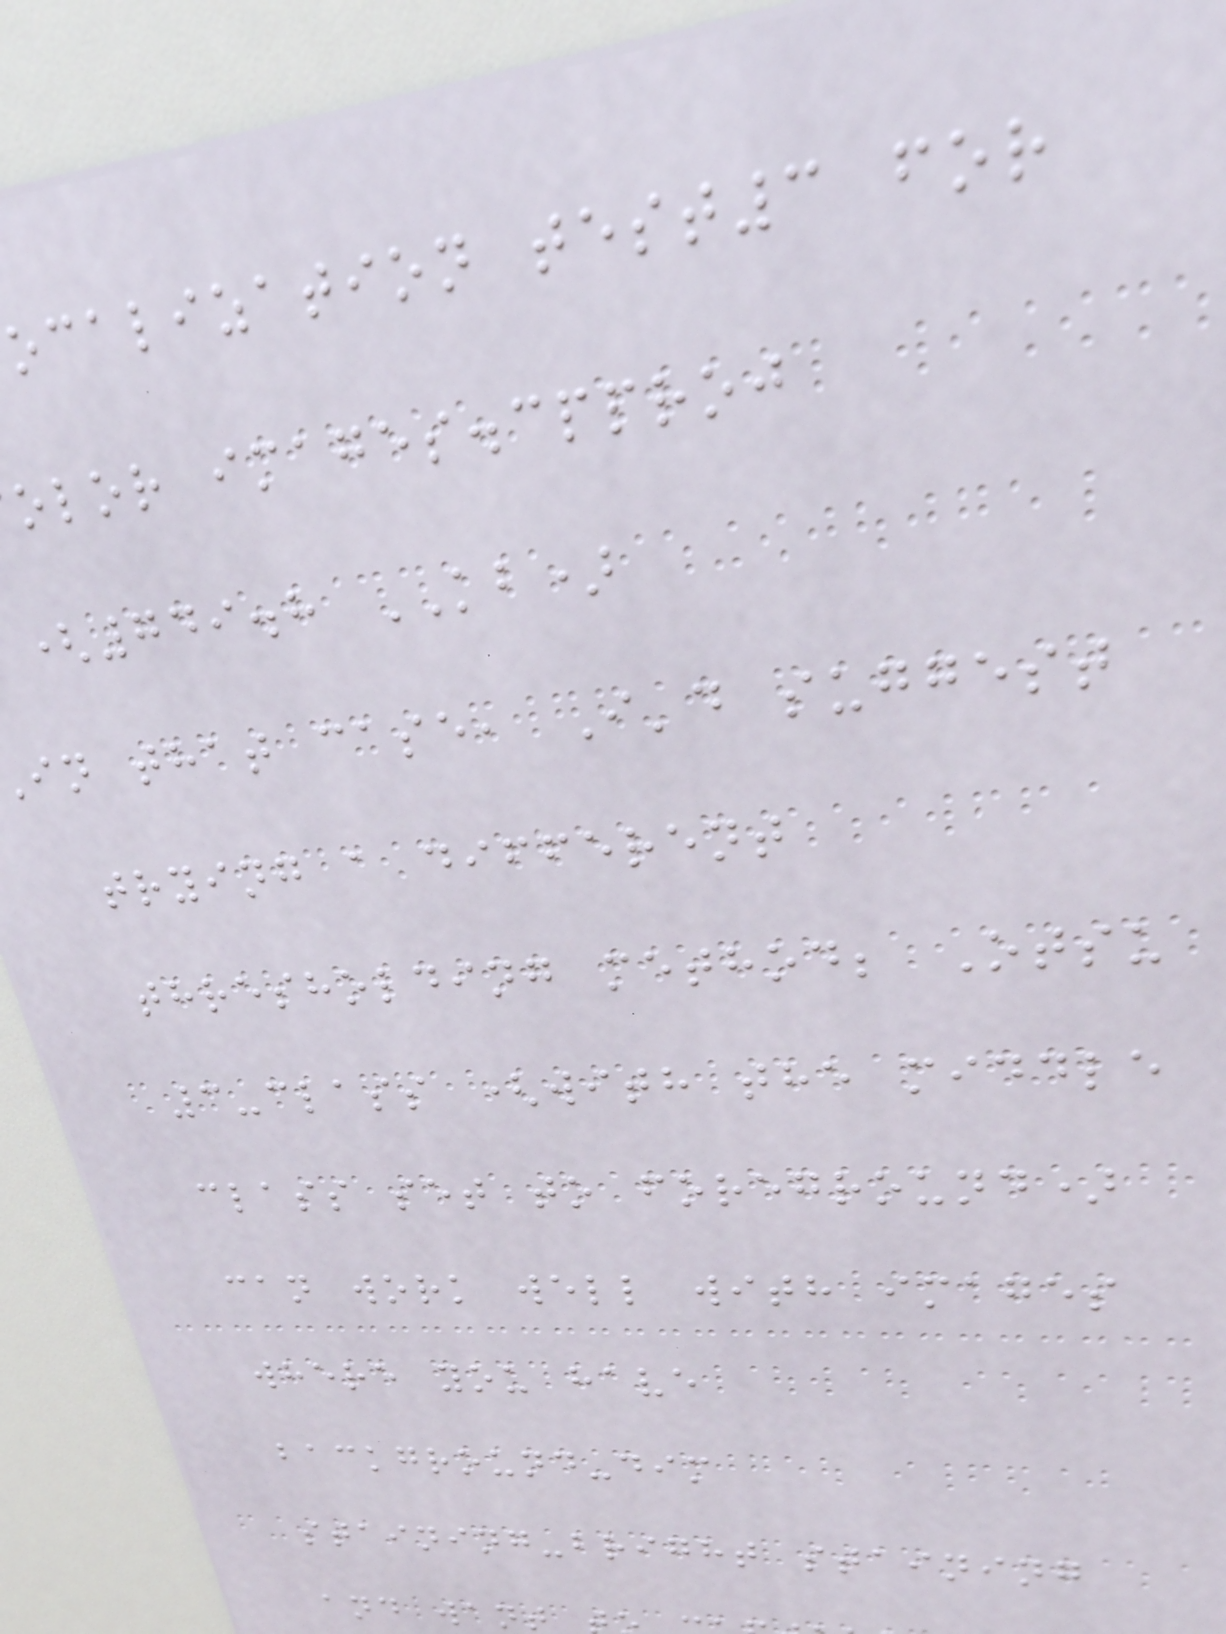ocalization test3 for
olor images.cpproj
(749.8 KB)
in that case, I'd suggest
trying a different
thresholding method; Otsu
3-class (with the middle
class set to foreground)
can work well with images
where you have
background-dim
staining-bright staining
and want
